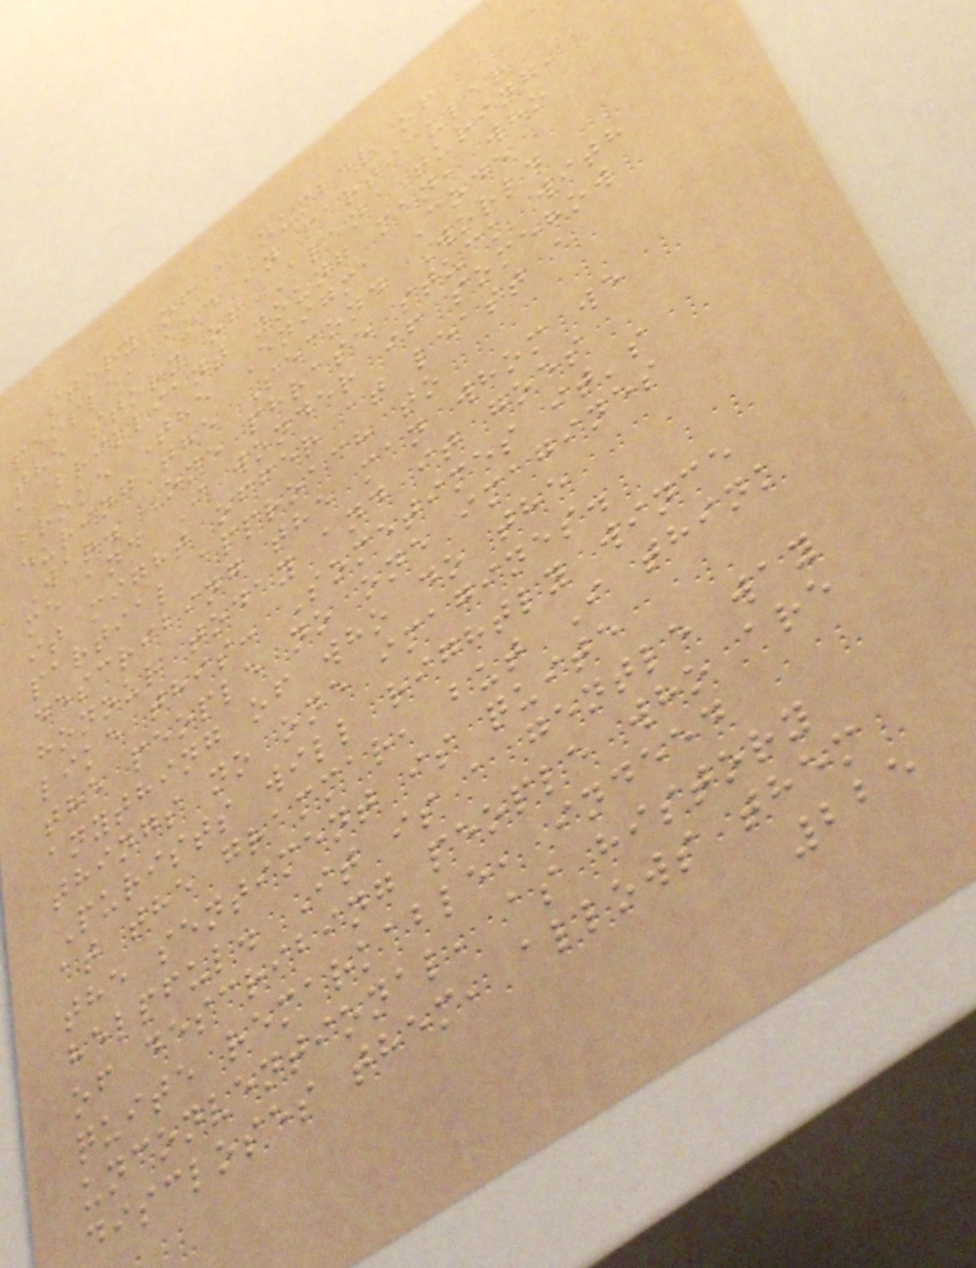story of a number of
people, and in particular
the story of Alan Turing,
a brilliant young man, who
broke The Enigma Code
during the Second World
War. One phrase stuck with
me and I wonder if somehow
it might offer at least a
partial approach to
describing the man whom we
honour today and it goes
like this: Sometimes it's
the people no one imagines
anything of who do the
things no one imagines.
Purists will rightly wince
at the grammar, but I think
the sentiment is quite
helpful. It is a gentle way
of describing people who are
quite remarkable, indeed
unconventional, as history
discloses them, allows them
225
